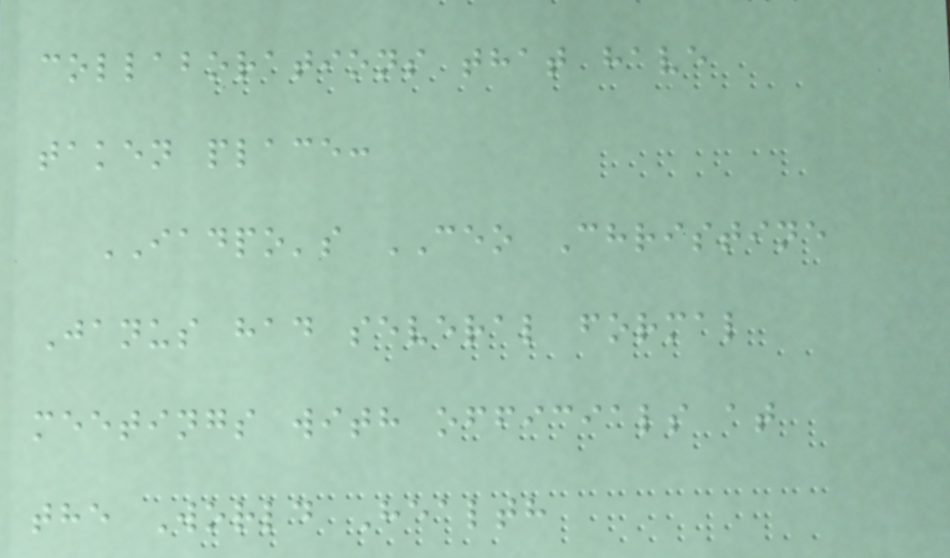collaborations that have
taken place:
IADPO's CEO Christine
Janus had several formal
meetings with officials at
the World Health
